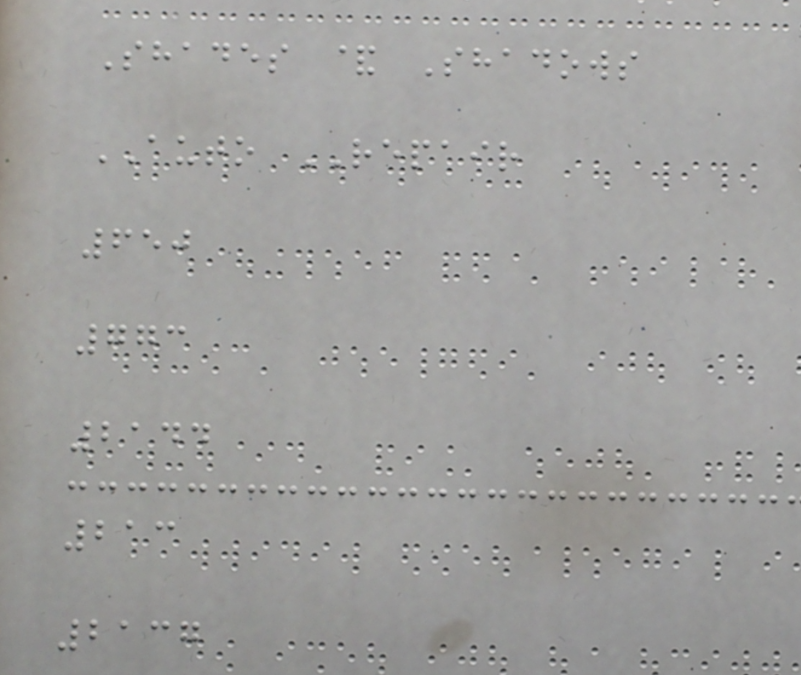Shades & Shadows
AUTO REPAIR
650
773
2144
213
2137
